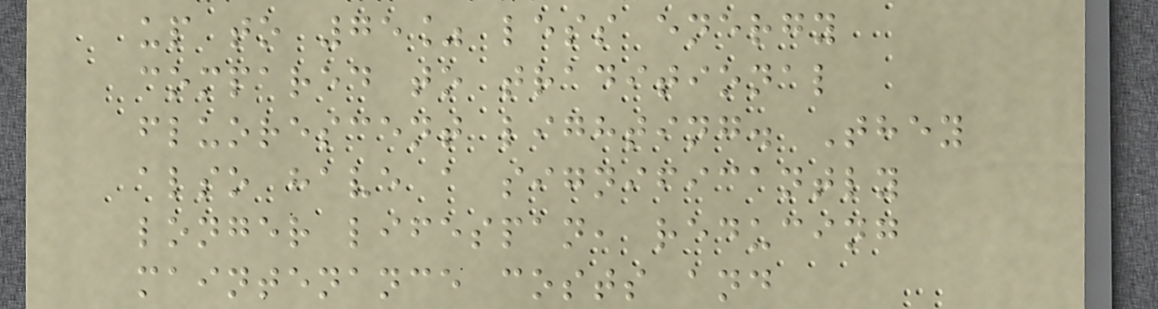up to 75% less energy
compared to traditional
fluorescent lighting. They
also have a significantly
longer lifespan, reducing
maintenance costs and
